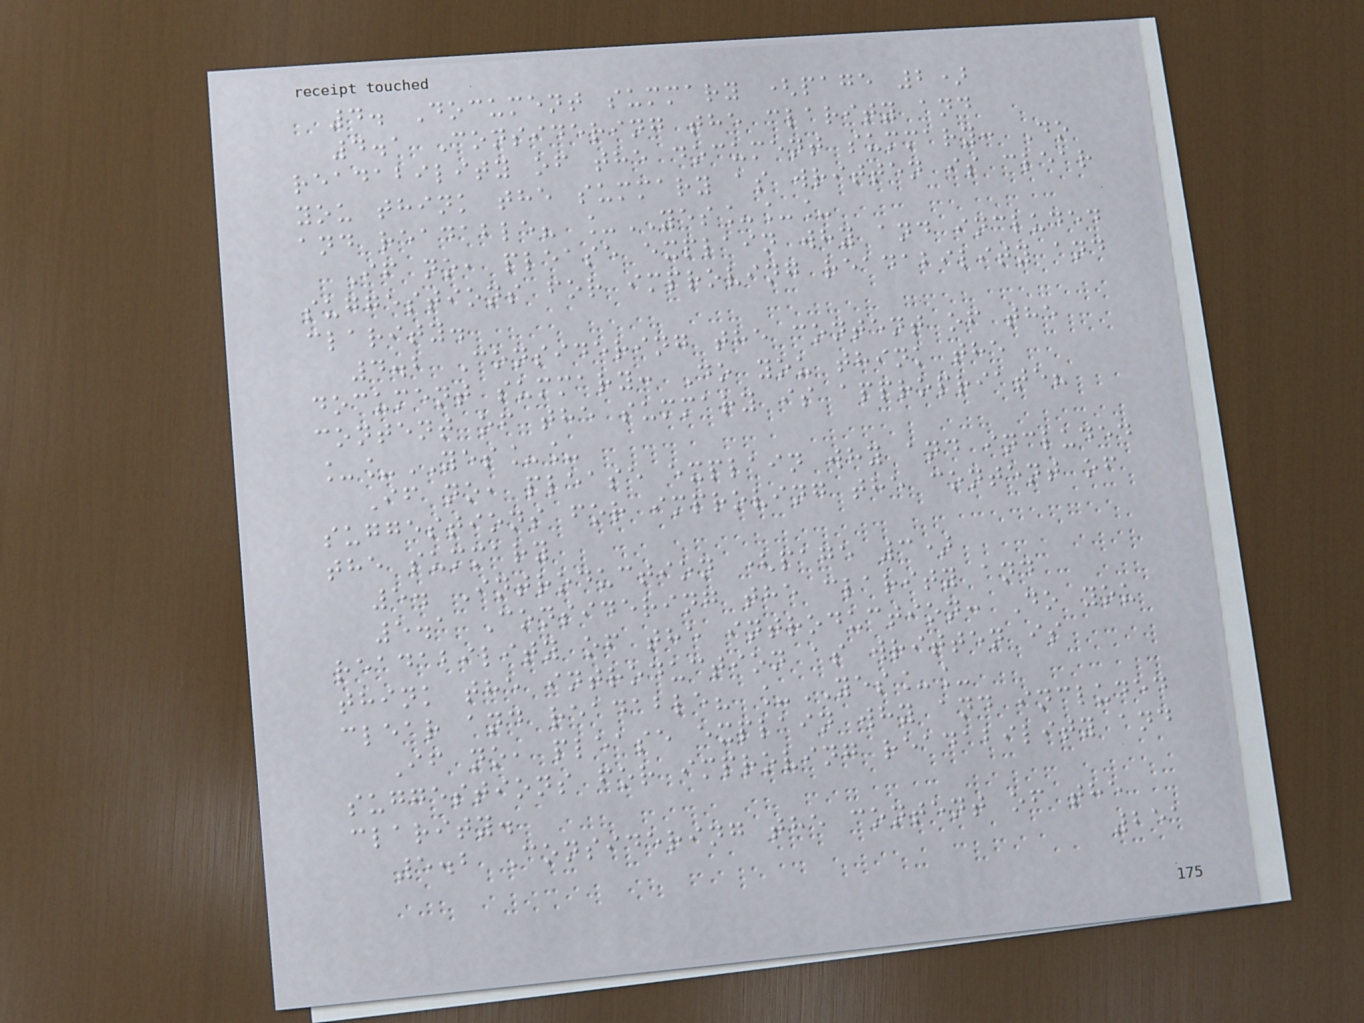4. Document summary (page 2)
4.1 Considering the clarity and
readability of the document summary: Do
you think the summary as written is clear
and readable? _YES___
If no, please explain why and included
suggestions for improving readability and
clarity.
4.2 Considering the content of the
document summary: Do you think the
content of the summary is appropriate?
__YES__
If no, please explain why and included
suggestions for improving the content of
the summary
5. Introduction (page 3)
5.1 Considering the clarity and
readability of the introduction: Do you
think the introduction as written is
clear and readable? _YES__
If no, please explain why and included
suggestions for improving readability and
clarity.
5.2 Considering the content of the
251
